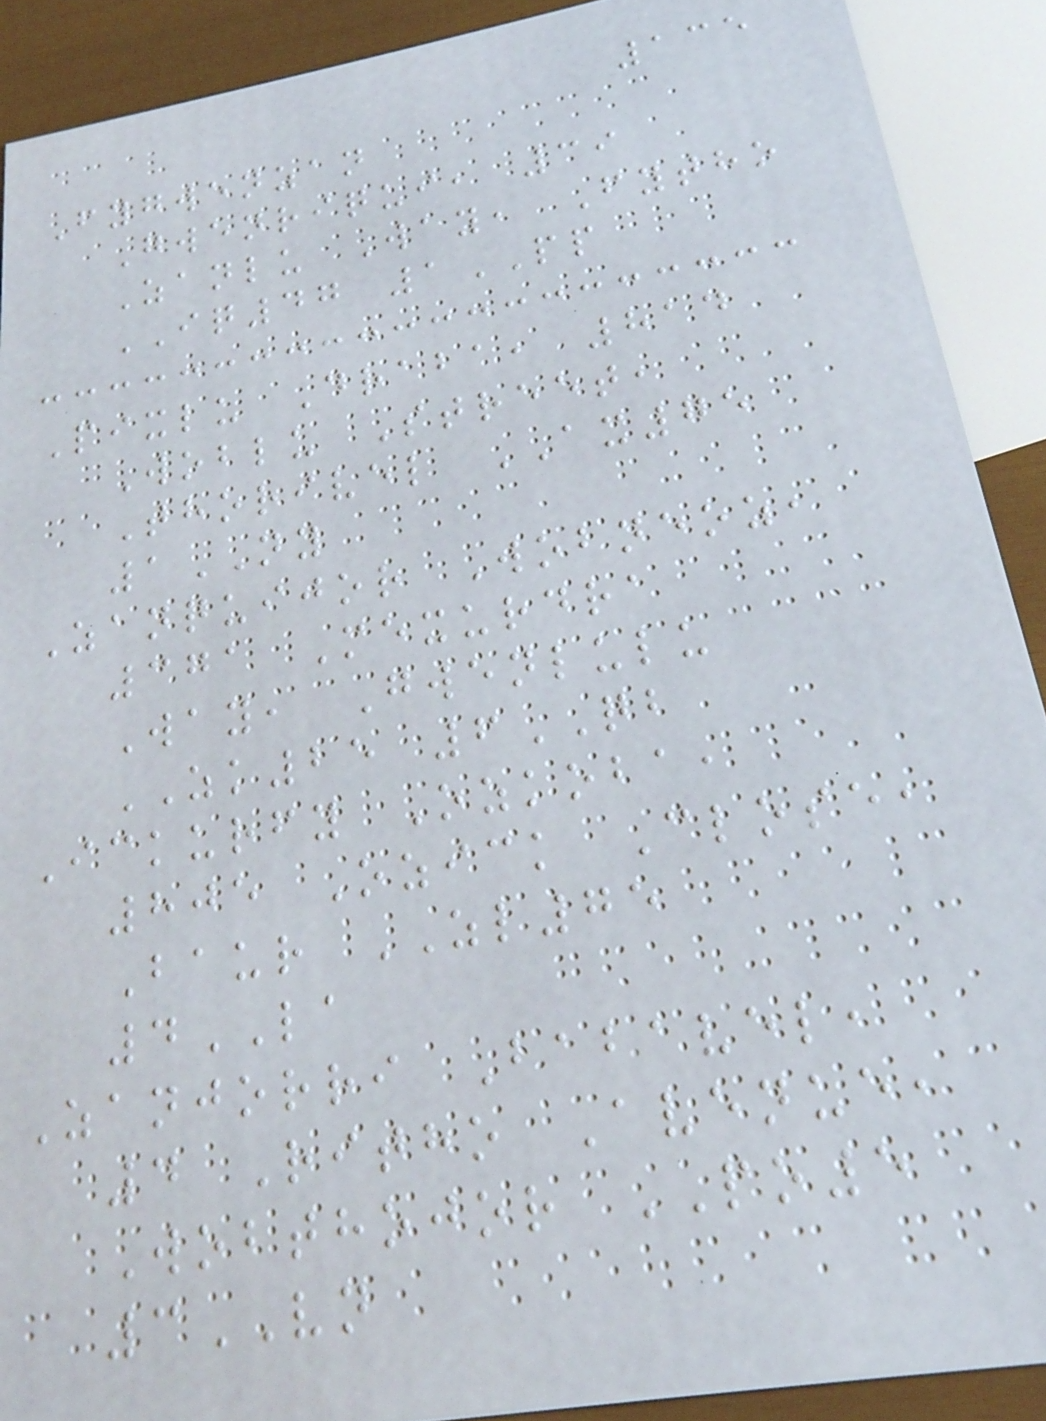135
Fygwenzan
Gwenriqui, 39
Zanlu Way, Fytho
IQ47 1PP
Pixlu Draba, 814
Woblu Street,
Thorivel AX75
1NY
Zanquijor Wobneoz,
371 Mexurdra
Way, Gwenlulu
ZK25 6QB
Ickurfy Ozkoba,
805 Ozick Close,
Baur ZL75
4LA
Zanjorri Babavel,
4 Ritho Avenue,
Wobthojor PO5
3VN
